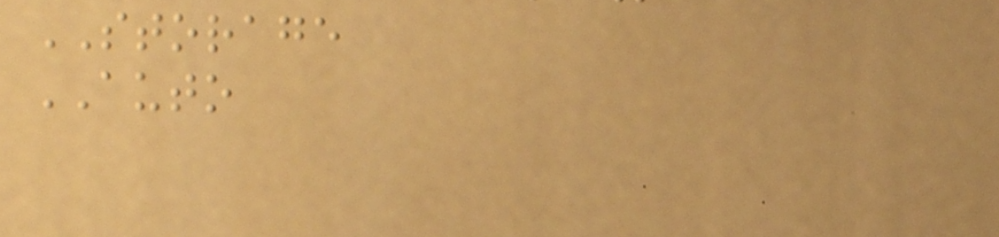STORAGE
AUTO
